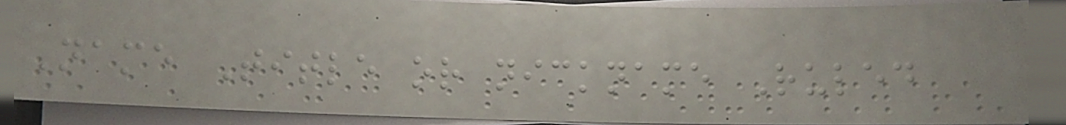Name Title or nickname Ruled
